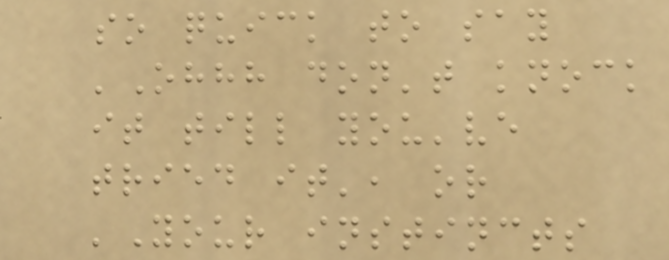so quick to say
'Ohhh don't knock
it till you've
tried it', or
'Your instincts
